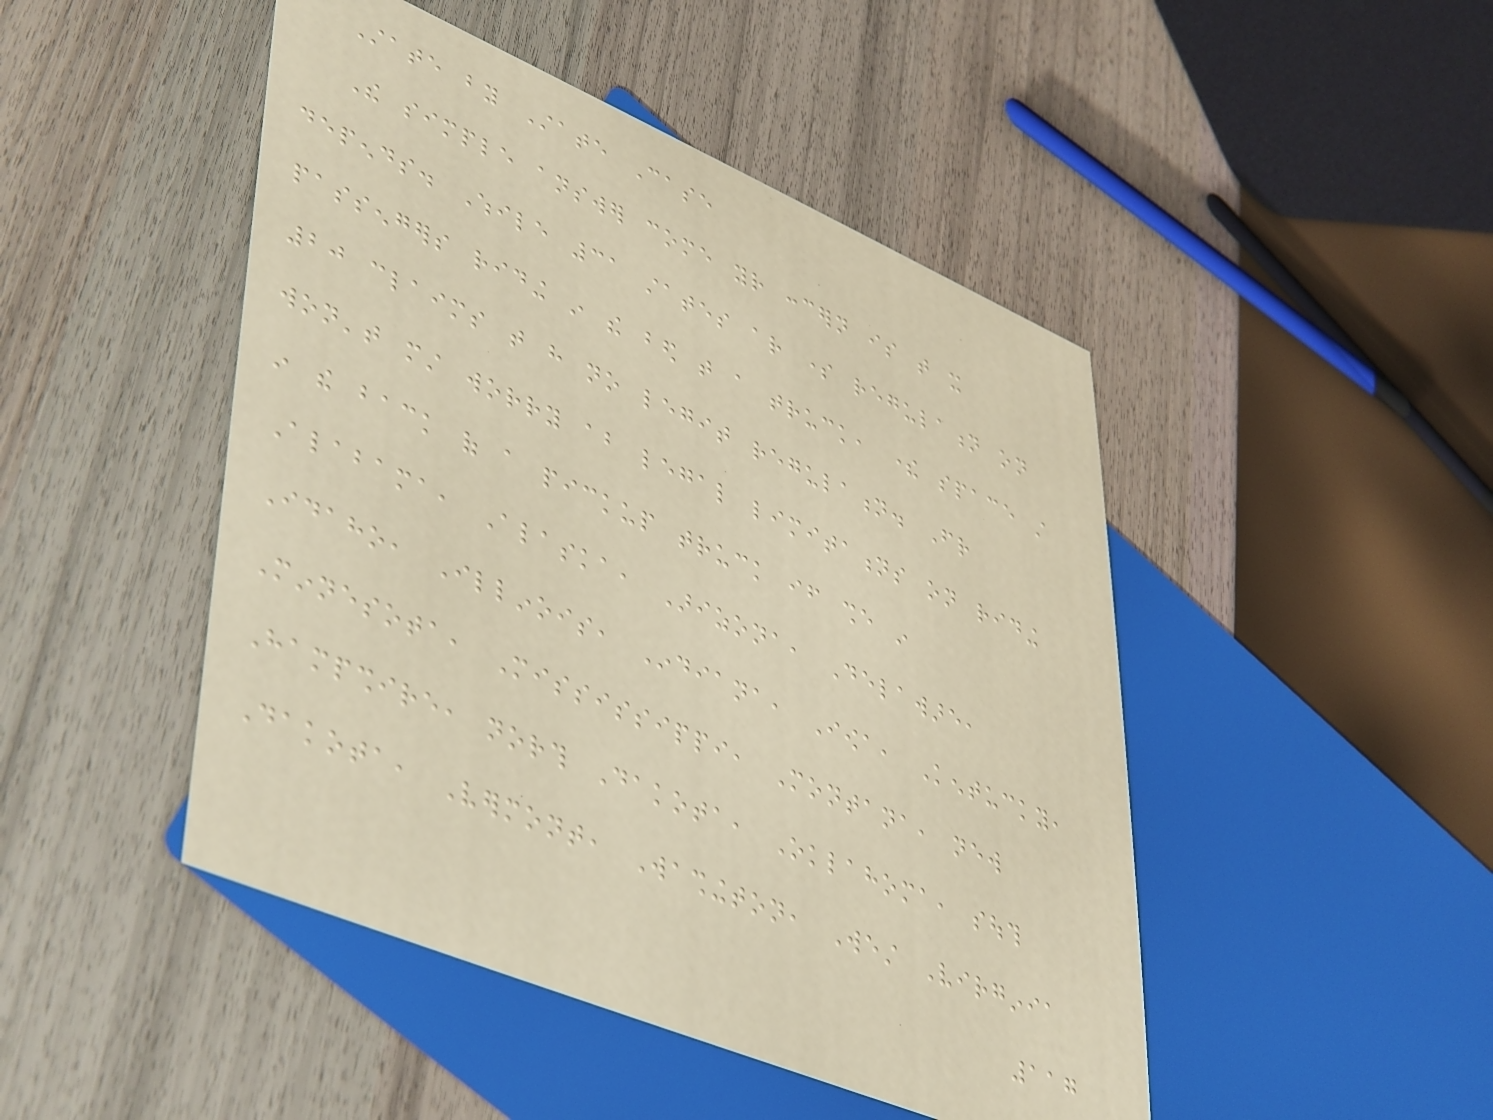State by State Case
The simple answer come your concern is that it
depends. While 31 states ar some regulation on
passengers riding in the bed that a truck, there space still
20 claims that have no legit regulation. Friend
won't must worry about legal limitations on riding
in the back of a pickup truck if she in
Alabama, Alaska, Arizona, Delaware,
Idaho, Illinois, Indiana, Iowa, Kentucky,
Minnesota, Mississippi, Montana, new
Hampshire, north Dakota, Oklahoma, south
Dakota, Vermont, Washington, West Virginia
117
